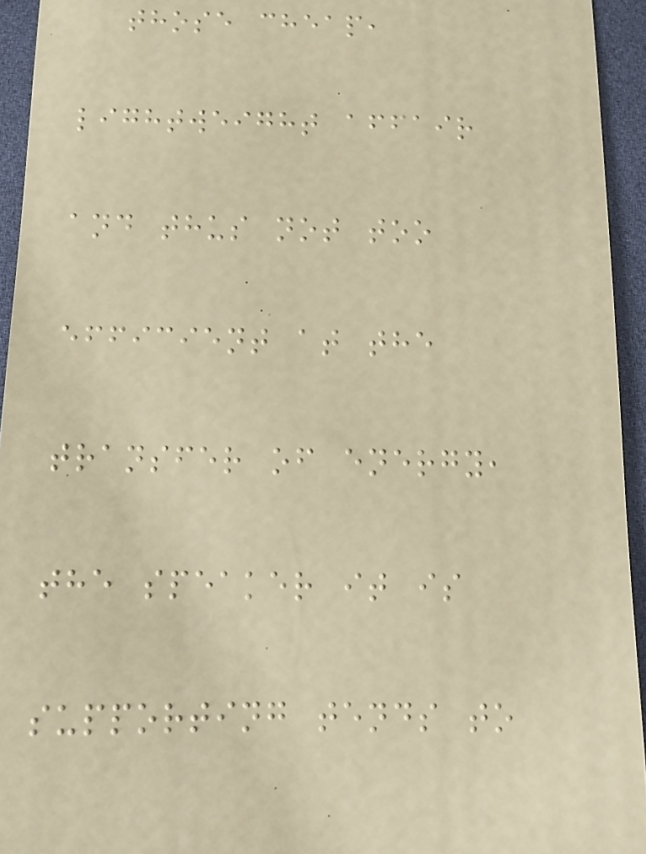those cheap,
lightweight affair
and thus not too
efficient at the
transfer of energy,
the speaker it is
supporting tends to
